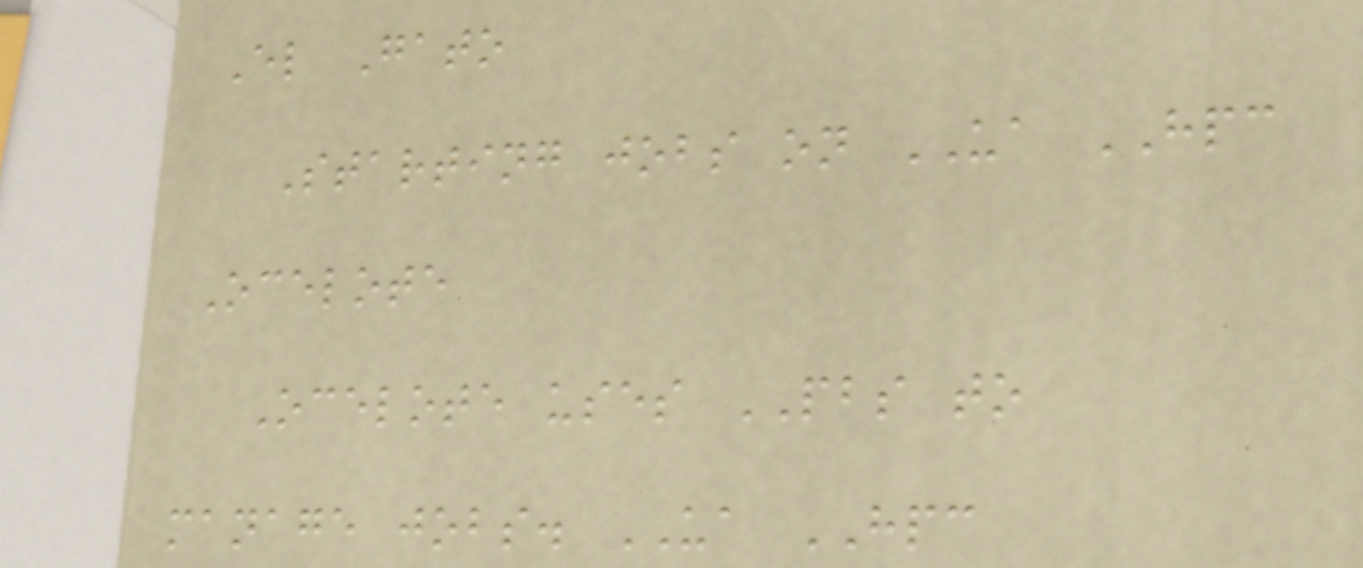El Gato
Starting jobs on UA HPC
Ocelote
Ocelote uses PBS to
manage jobs. UA HPC
